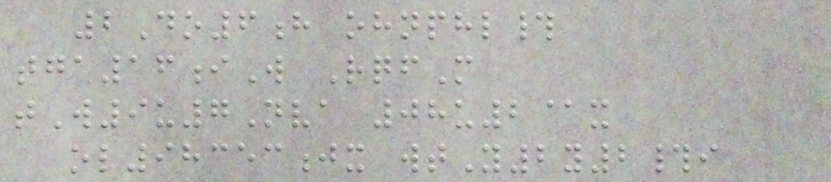2Do6h ohnphl#
tga16iW RqfM
tW9u7Nva 08u2@x
ol98353jx wtY2y2#i
